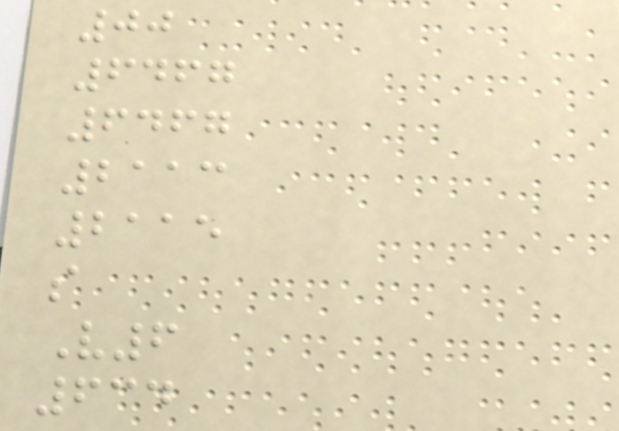00
6467
6467
2113
2115
s
V6
634
